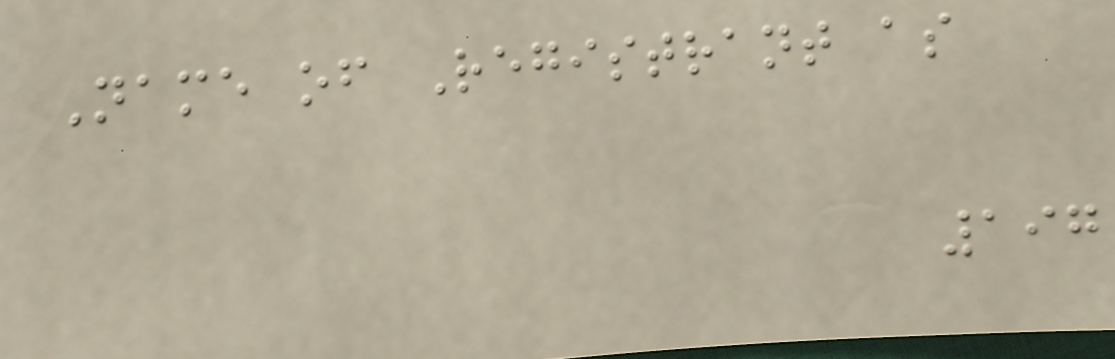Name of Registrant as
197
